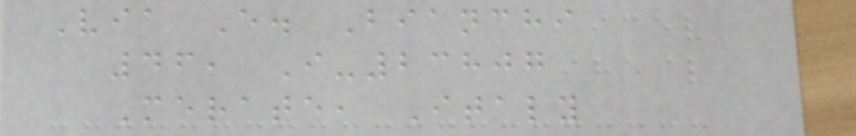Via E. Bianchi
46, I-23807
Merate, Italy
